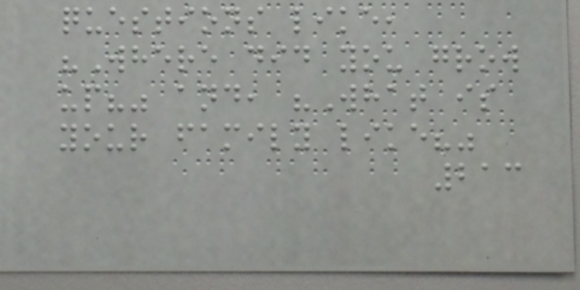questions like,
"Where did you grow
up?" and, "What is
your family like?"
213
